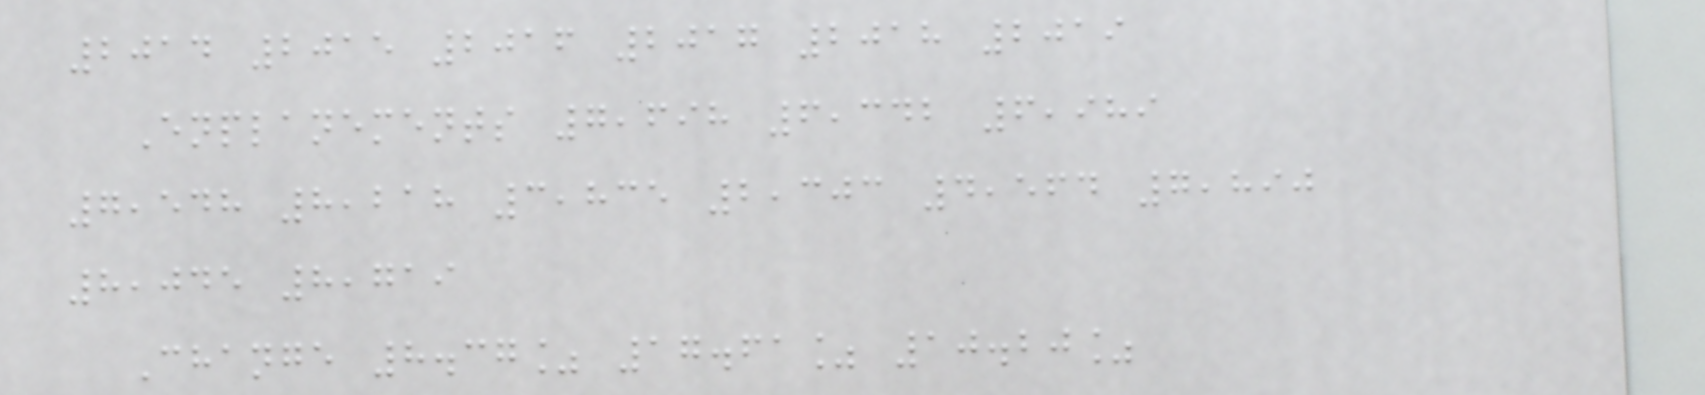2014 2015 2016 2017 2018 2019
Enplanements 7,698 6,342 6,989
7,548 8,218 3,835 2,303 4,564 7,890
8,045 8,719
Change 8.37% 17.61% 10.20%
